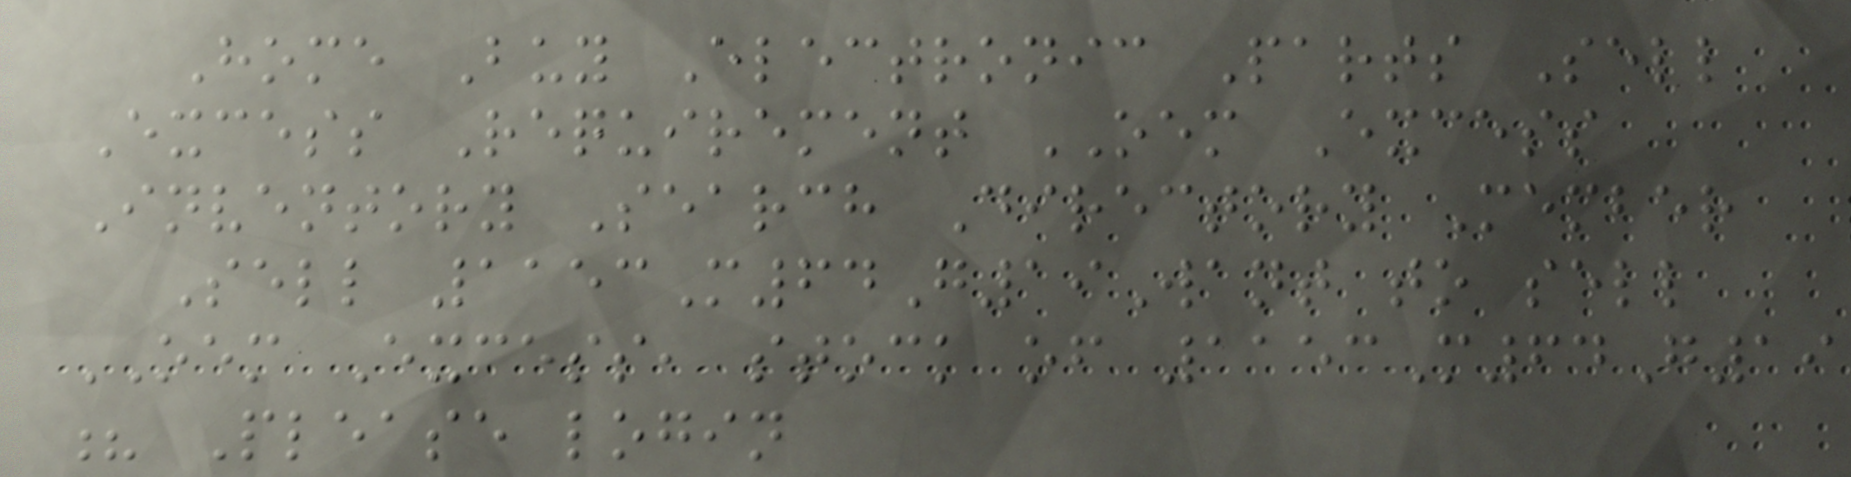Home Buy Electronic Parts Sell
Excess Requirement OEM Excess
Inventory Search Directory Member
Sell 1153M64G19Want to sell
OEM Excess, stock of 1153M64G19
? Please login
